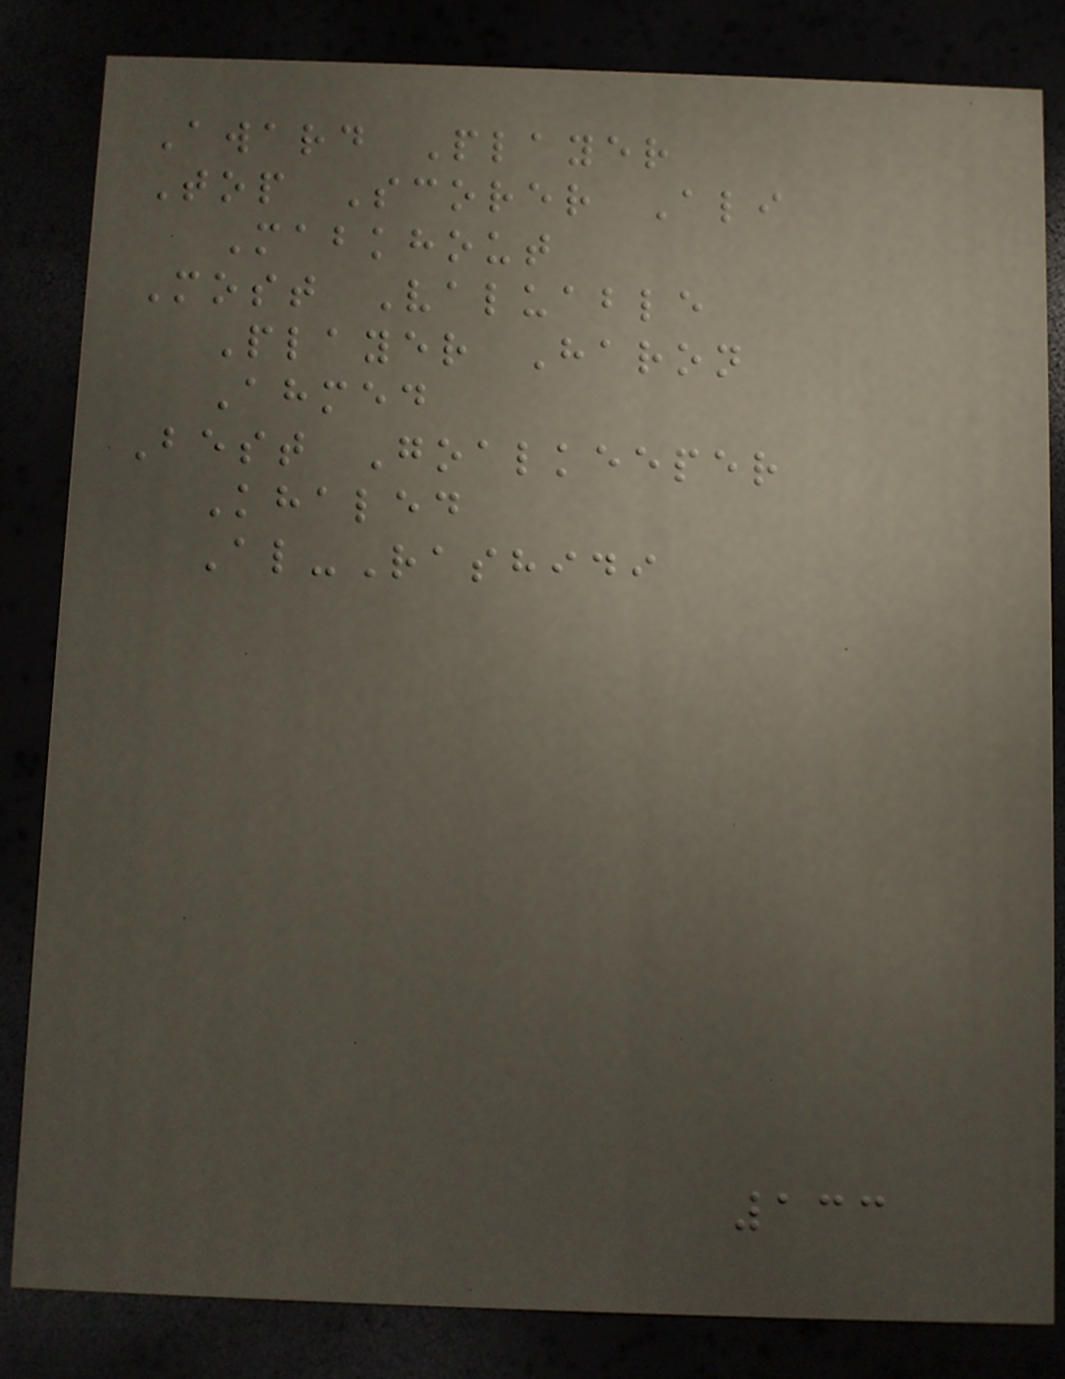Award Player
Top Scorer Ali
Mabkhout
Most Valuable
Player Haron
Ahmed
Best Goalkeeper
Khaled
Al-Rashidi
133
